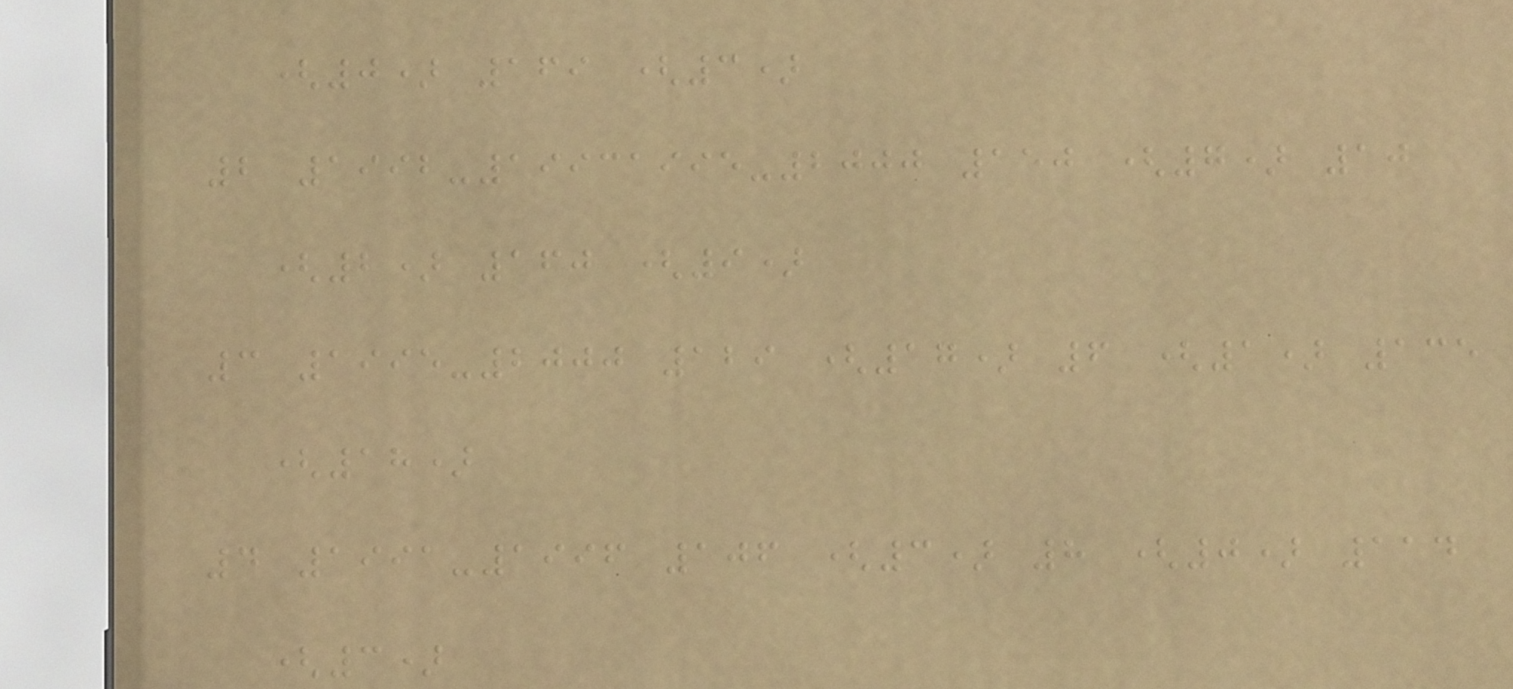(0) 169 (3)
2 1992-19931995-2000 150 (7) 10
(2) 160 (9)
3 1995-2000 129 (17) 6 (1) 135
(18)
4 1991-1996 106 (3) 8 (0) 114
(3)
